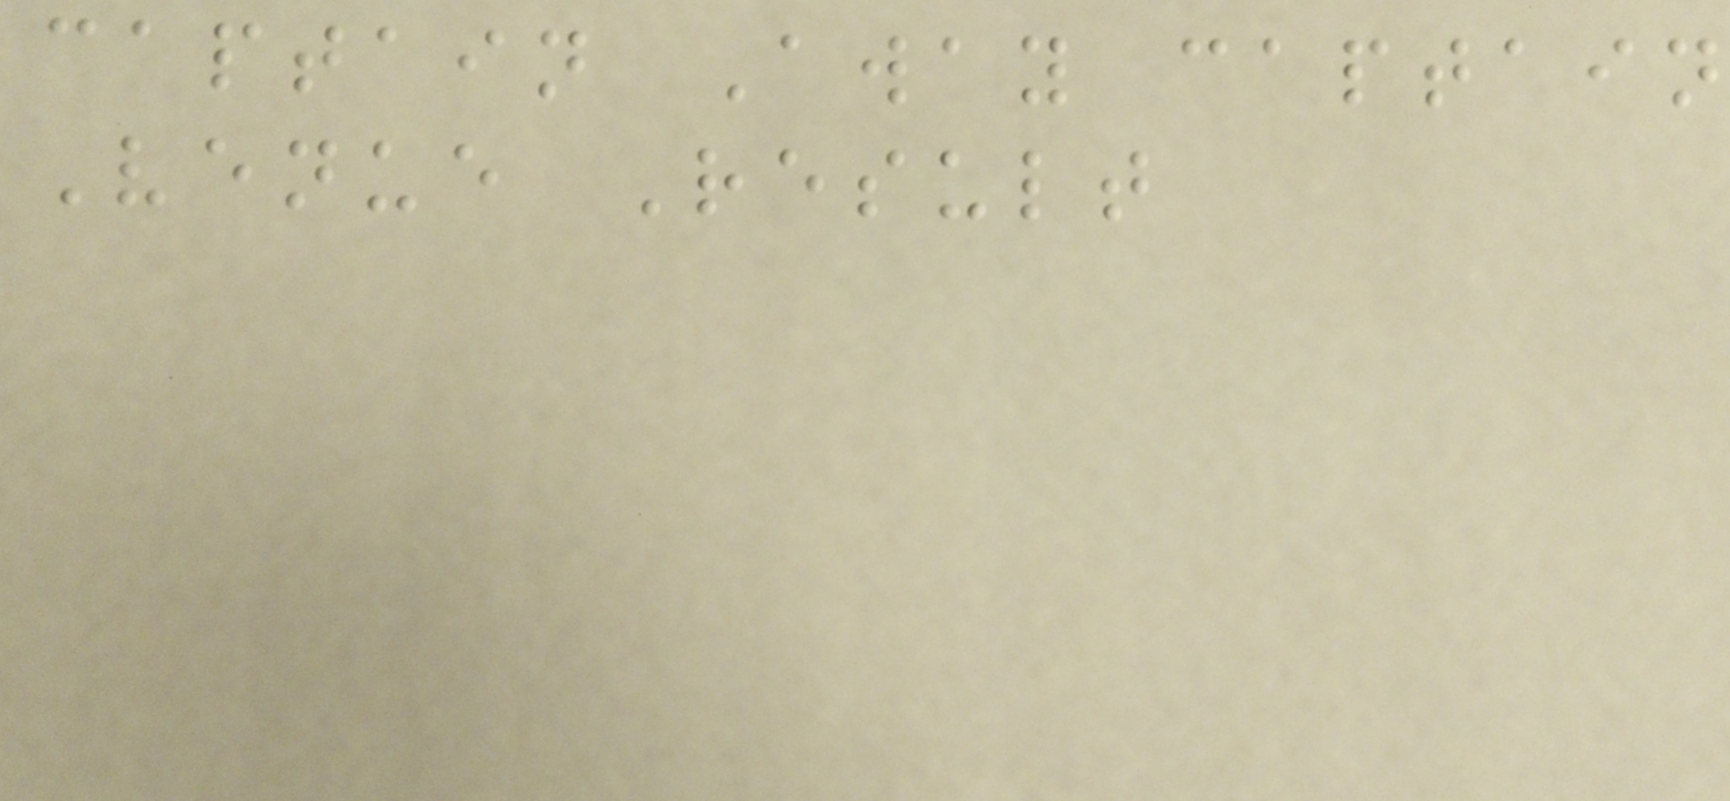captain Away captain
Venue Result
